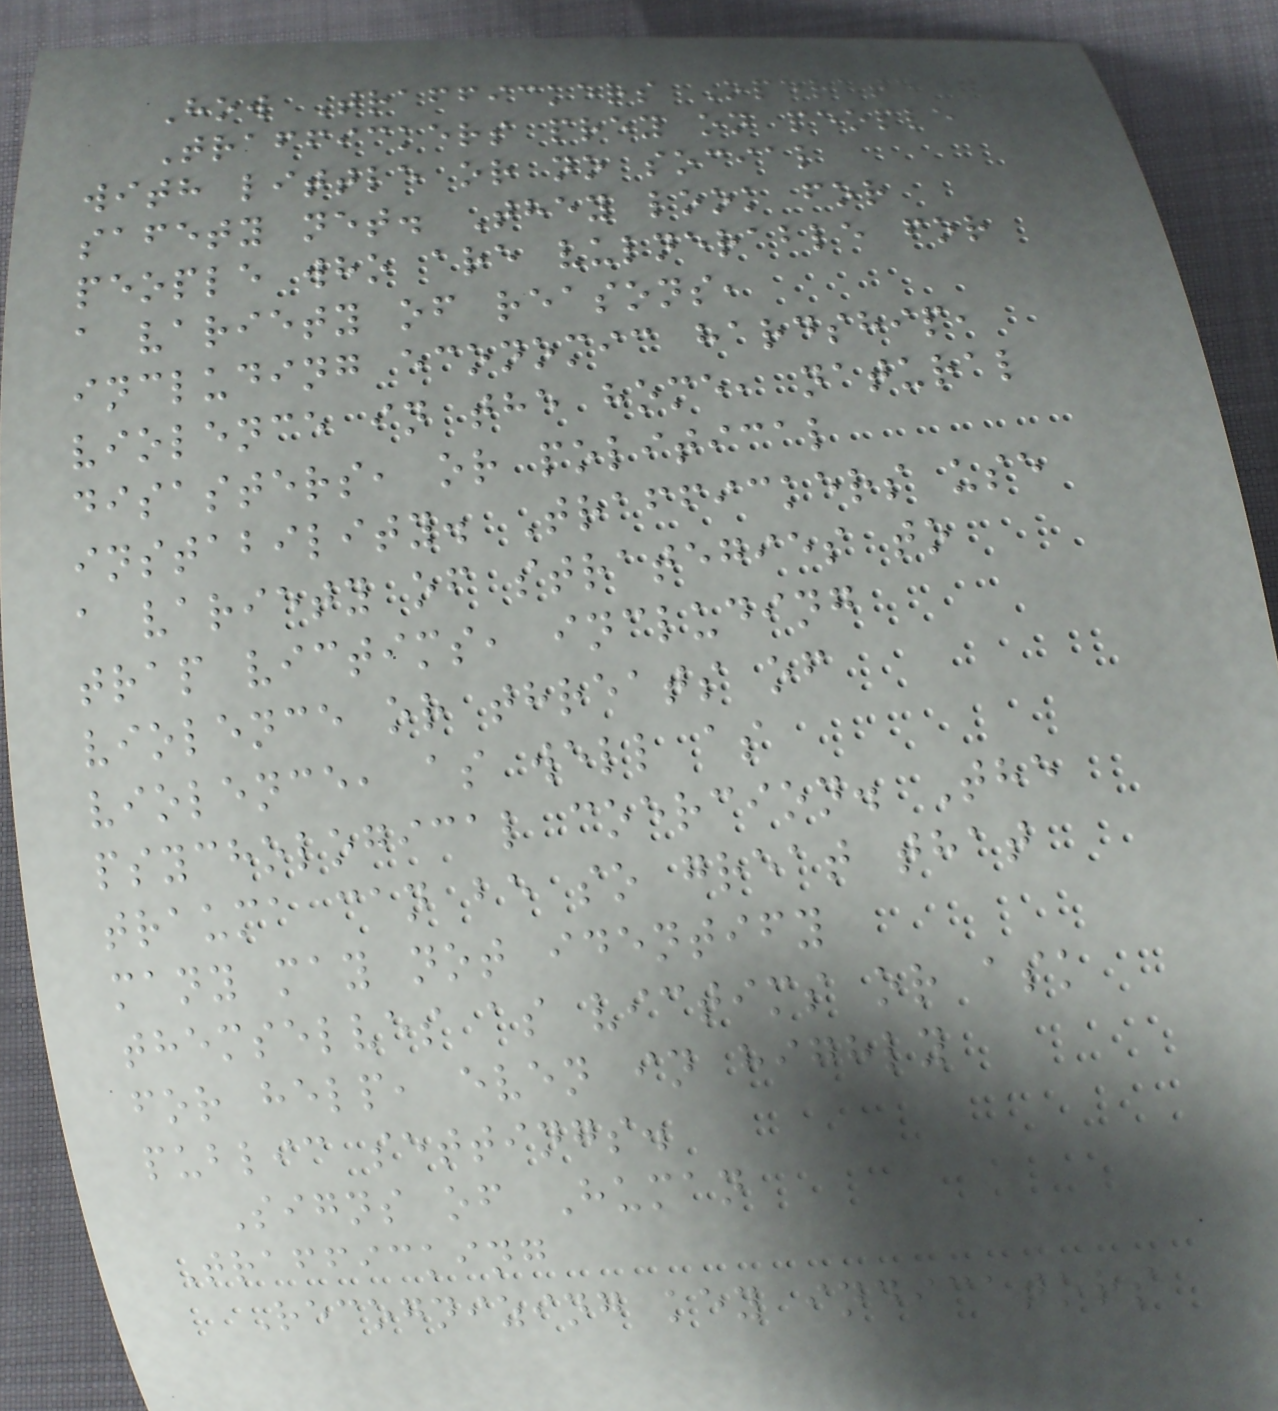How Traffickers Operate
Traffickers prey on people
with little or no social
safety net. They look for
people who are vulnerable for
a variety of reasons,
including economic hardship,
violence in the home, natural
disasters, or political
instability. Traffickers use
a variety of strategies to
trap victims, including
violence or threats of
violence, as well as
psychological coercion. The
trauma can be so great that
many may not identify
themselves as victims or ask
for help, even in highly
public settings.
Signs of Human
Trafficking
Recognizing key indicators
